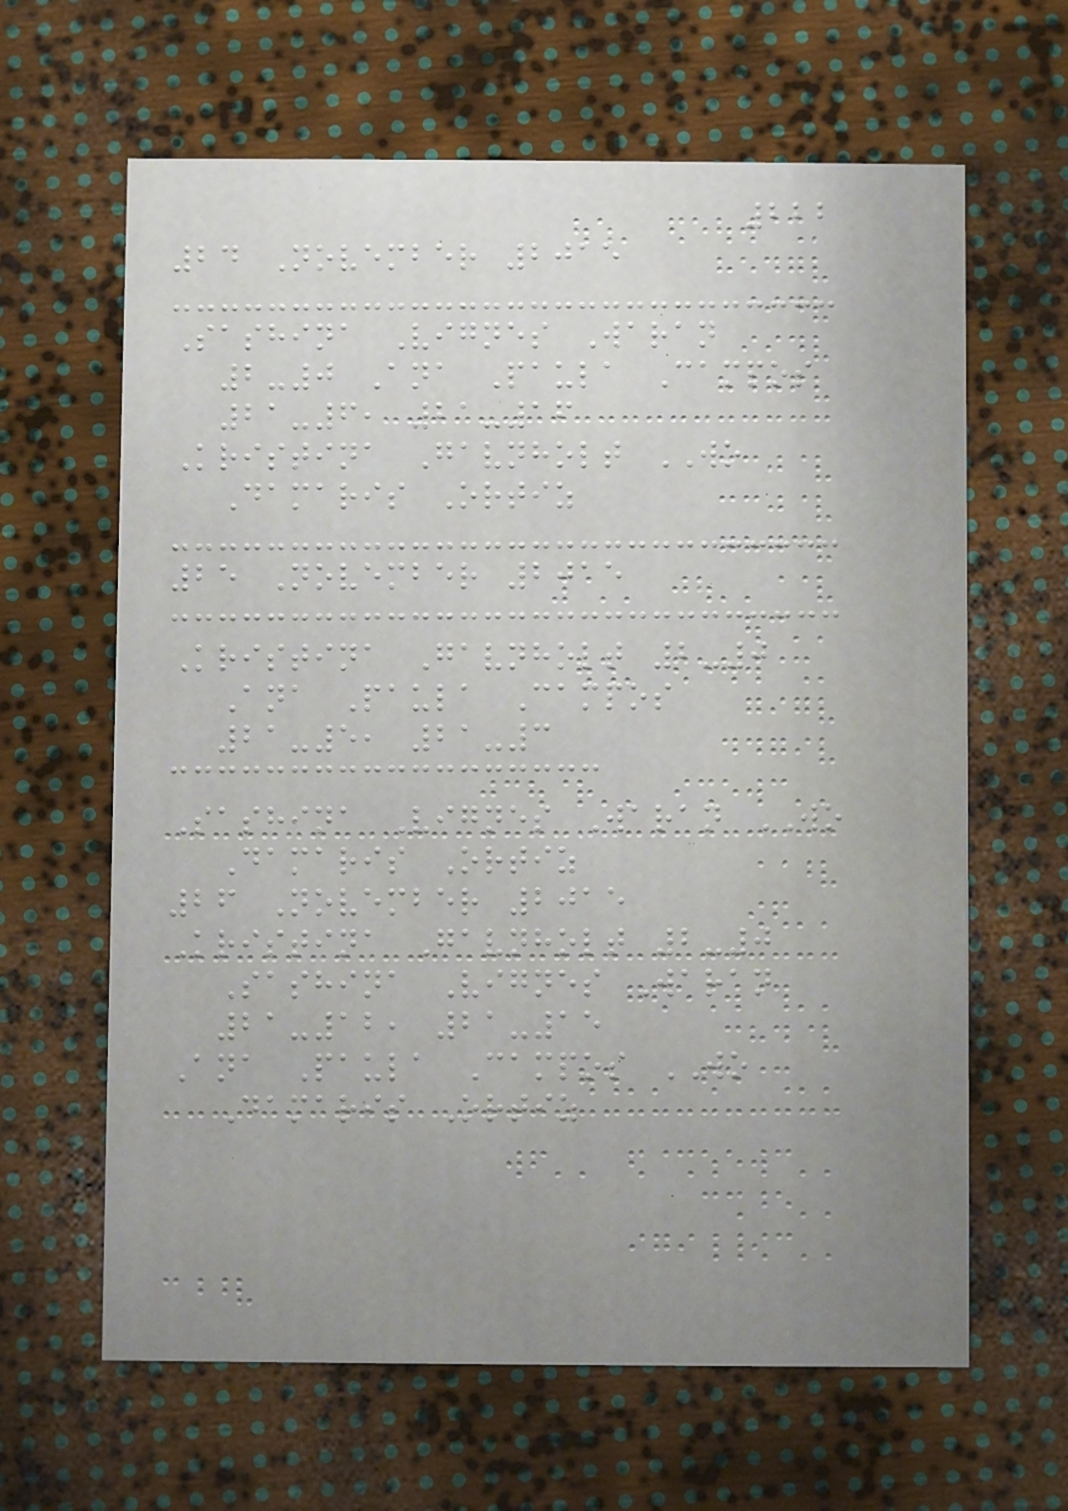222
24 November 2015
Sashina Vignes Waran
2-0 Ana Paula Campos
21-6, 21-16
Kristina Gavnholt WO
Damaris Ortiz
25 November 2015
Kristina Gavnholt 2-0
Ana Paula Campos
21-5, 21-3
Sashina Vignes Waran WO
Damaris Ortiz
26 November 2015
Kristina Gavnholt 2-0
Sashina Vignes Waran
21-12, 21-15
Ana Paula Campos WO
Damaris Ortiz
